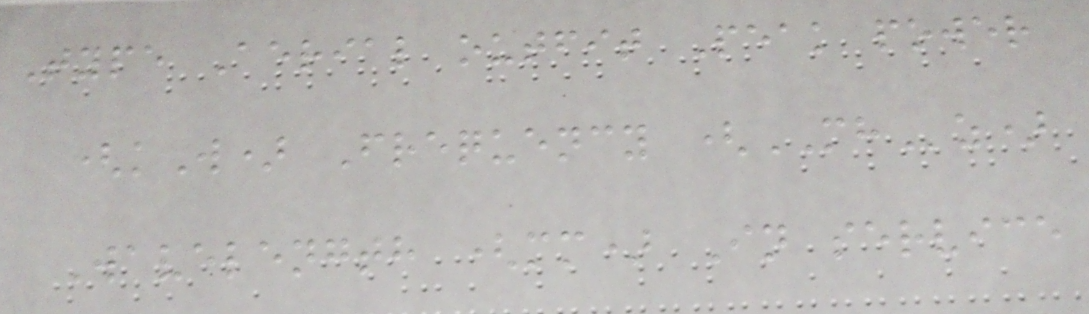Type Aerial outfit Peak power
(kW) Frequency (MHz)
Wavelength (mm) In service
